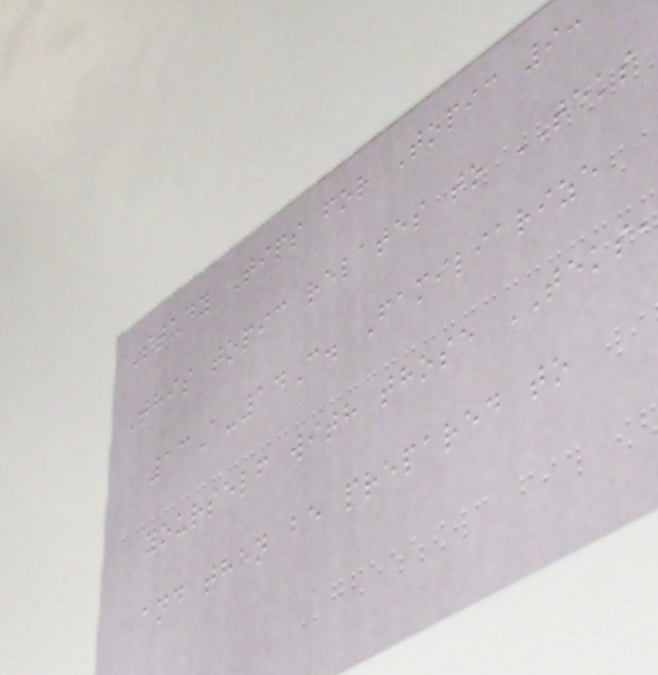Study Tips for Topic 9:
This topic relates to TEKS
13A-14C. Familiarize
yourself with those TEKS,
and then be prepared to
